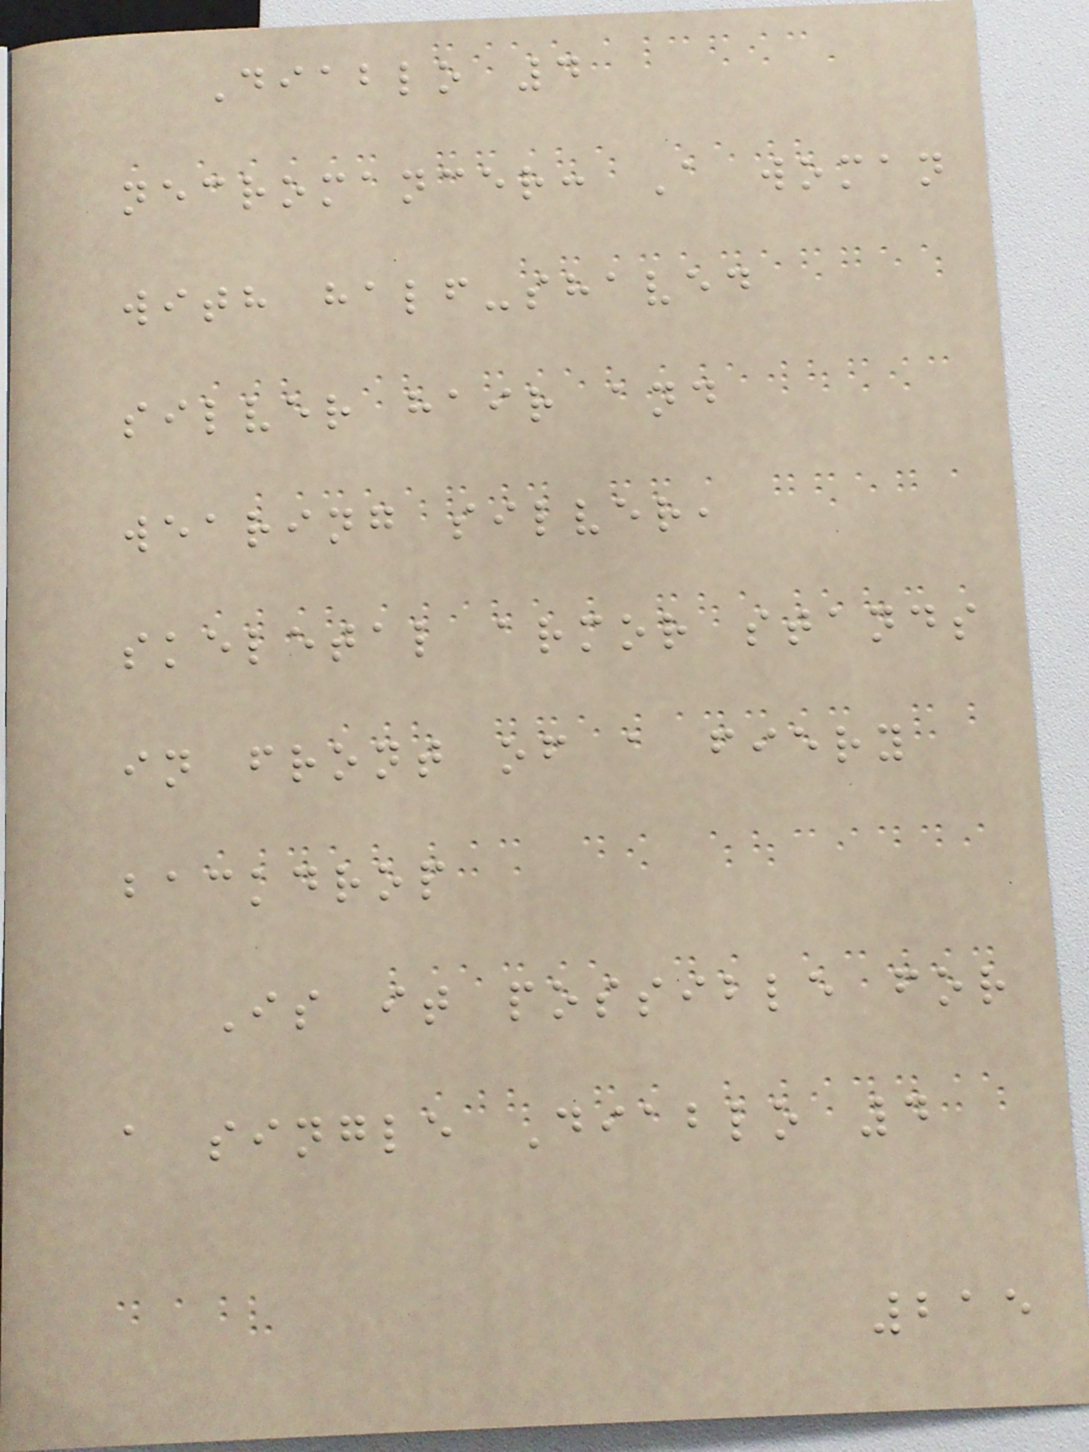Diablo 4
necromancer: A woman
with half-shaved
silver hair and
wearing silver,
skeletal armor stands
in front of a fiery
backdrop
Is it possible for
a single Diablo 4
215
